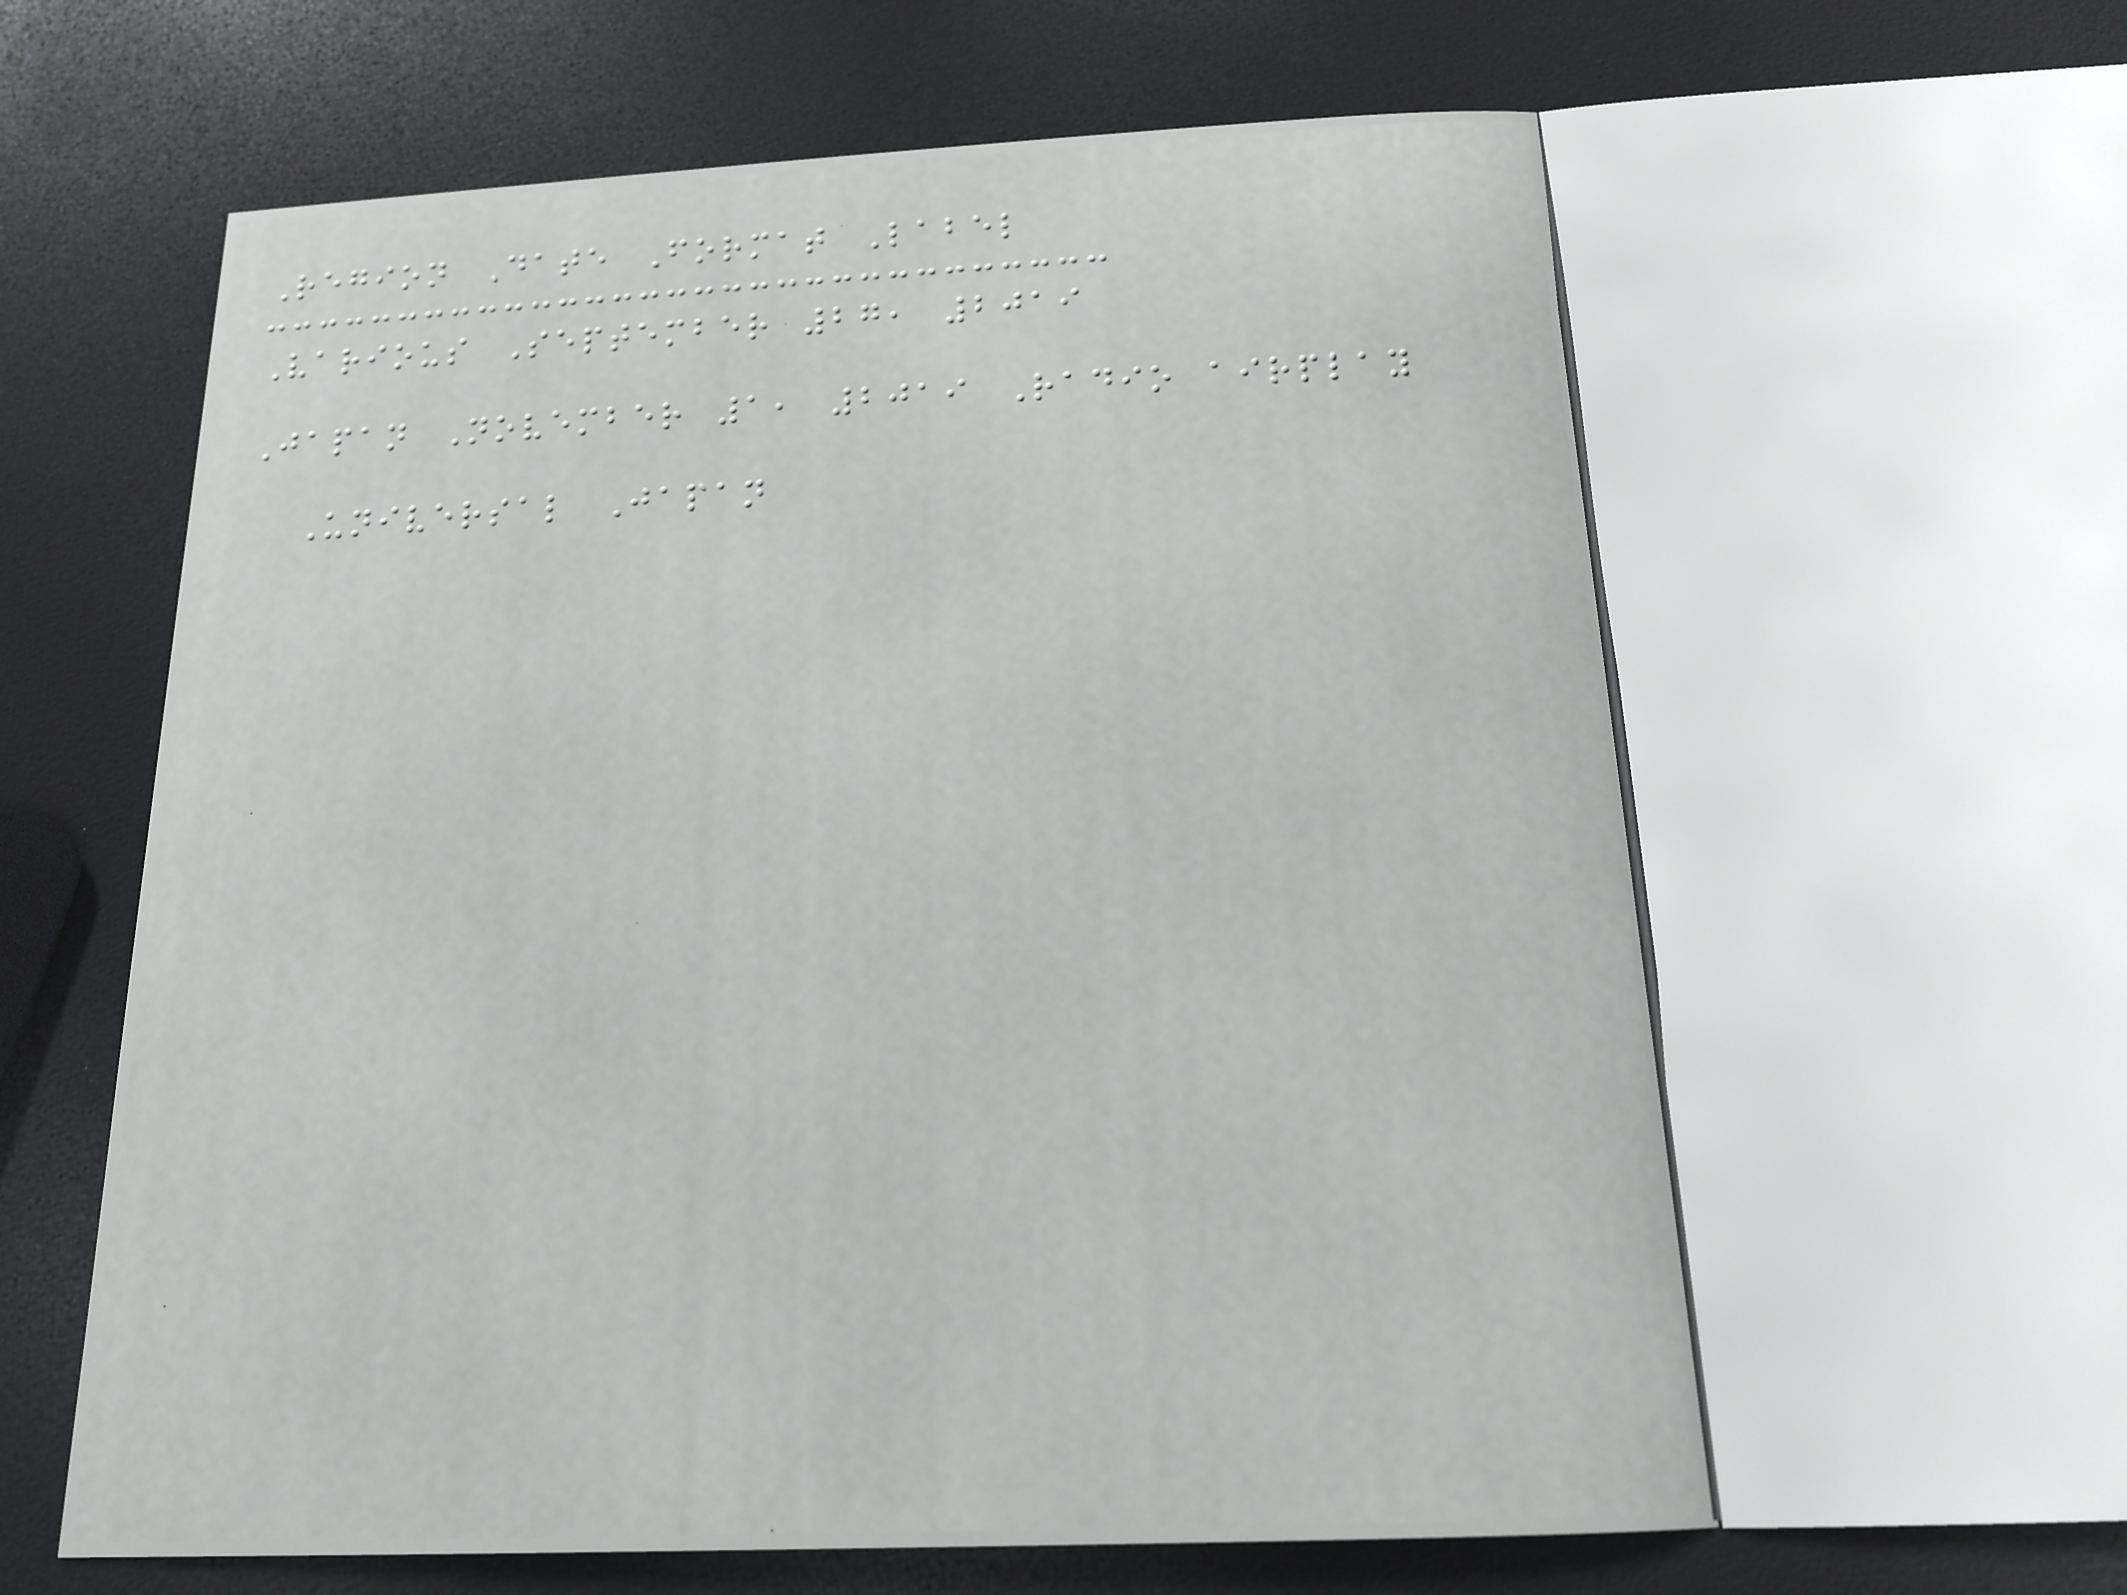Region Date Format Label
Various September 27, 2019
Japan November 1, 2019 Radio airplay
Universal Japan
